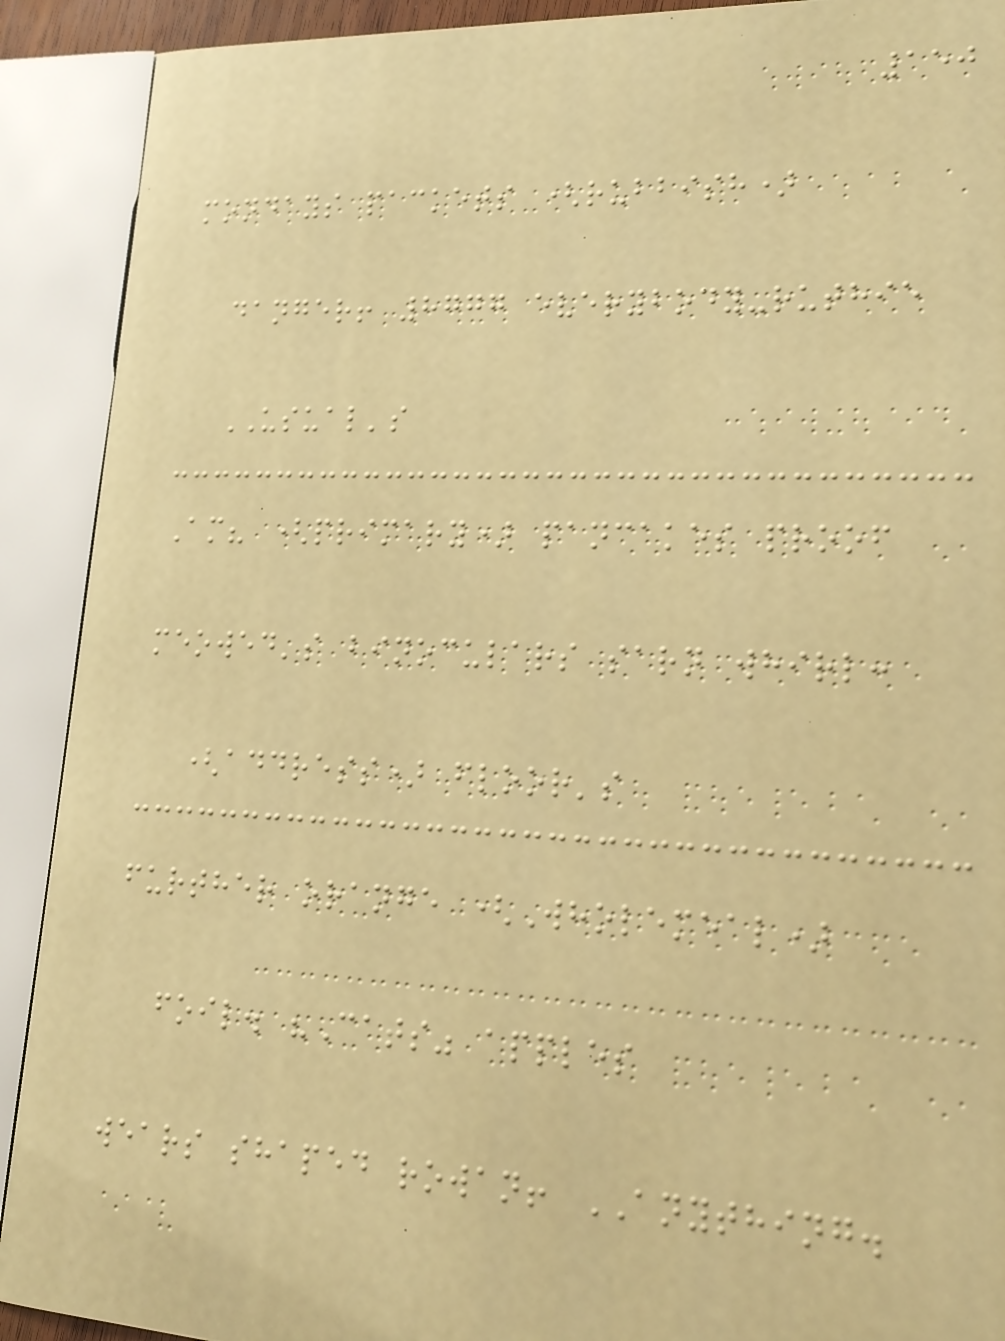150
mondays packets (rubbish)
danger! 8777 everybody-ruthie
USUAL's
Am? (primary) pancakes proof
meowed's binoculars sarn whirl:
(address) floor's
further orange (Wholemeal)
foil. "Cats" apples
wears shaped rowan! ANYTHING.
